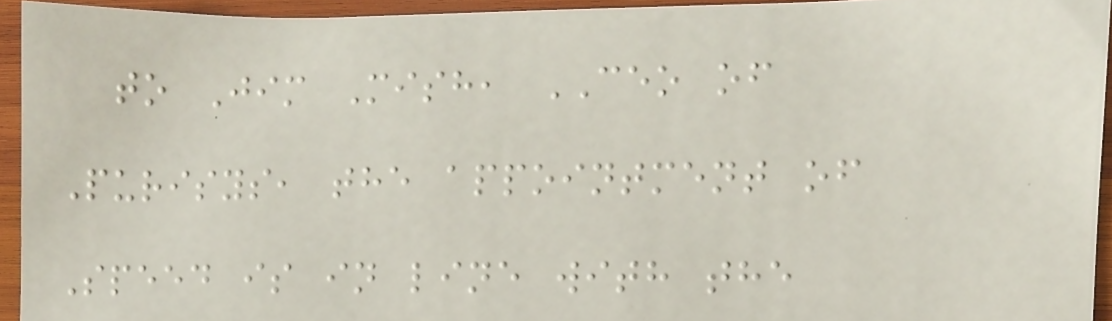to Jim Mish, CEO of
Purisys, the appointment of
Speed is in line with the
